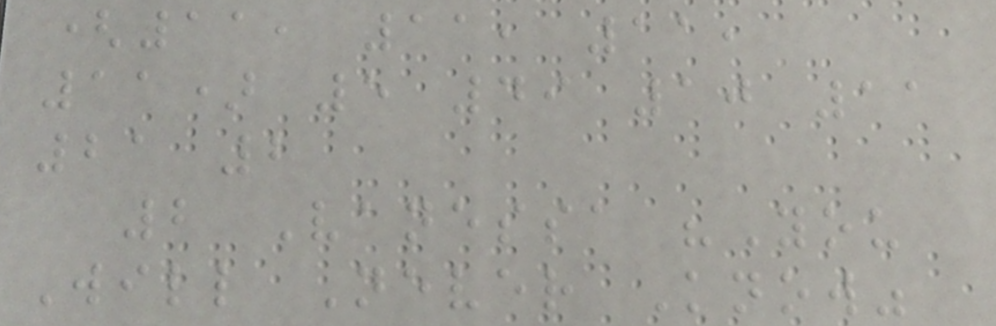(11, 11, 11,
11) 5 49 10 11
21 2
2 Vanessa "You
Will Never Know"
